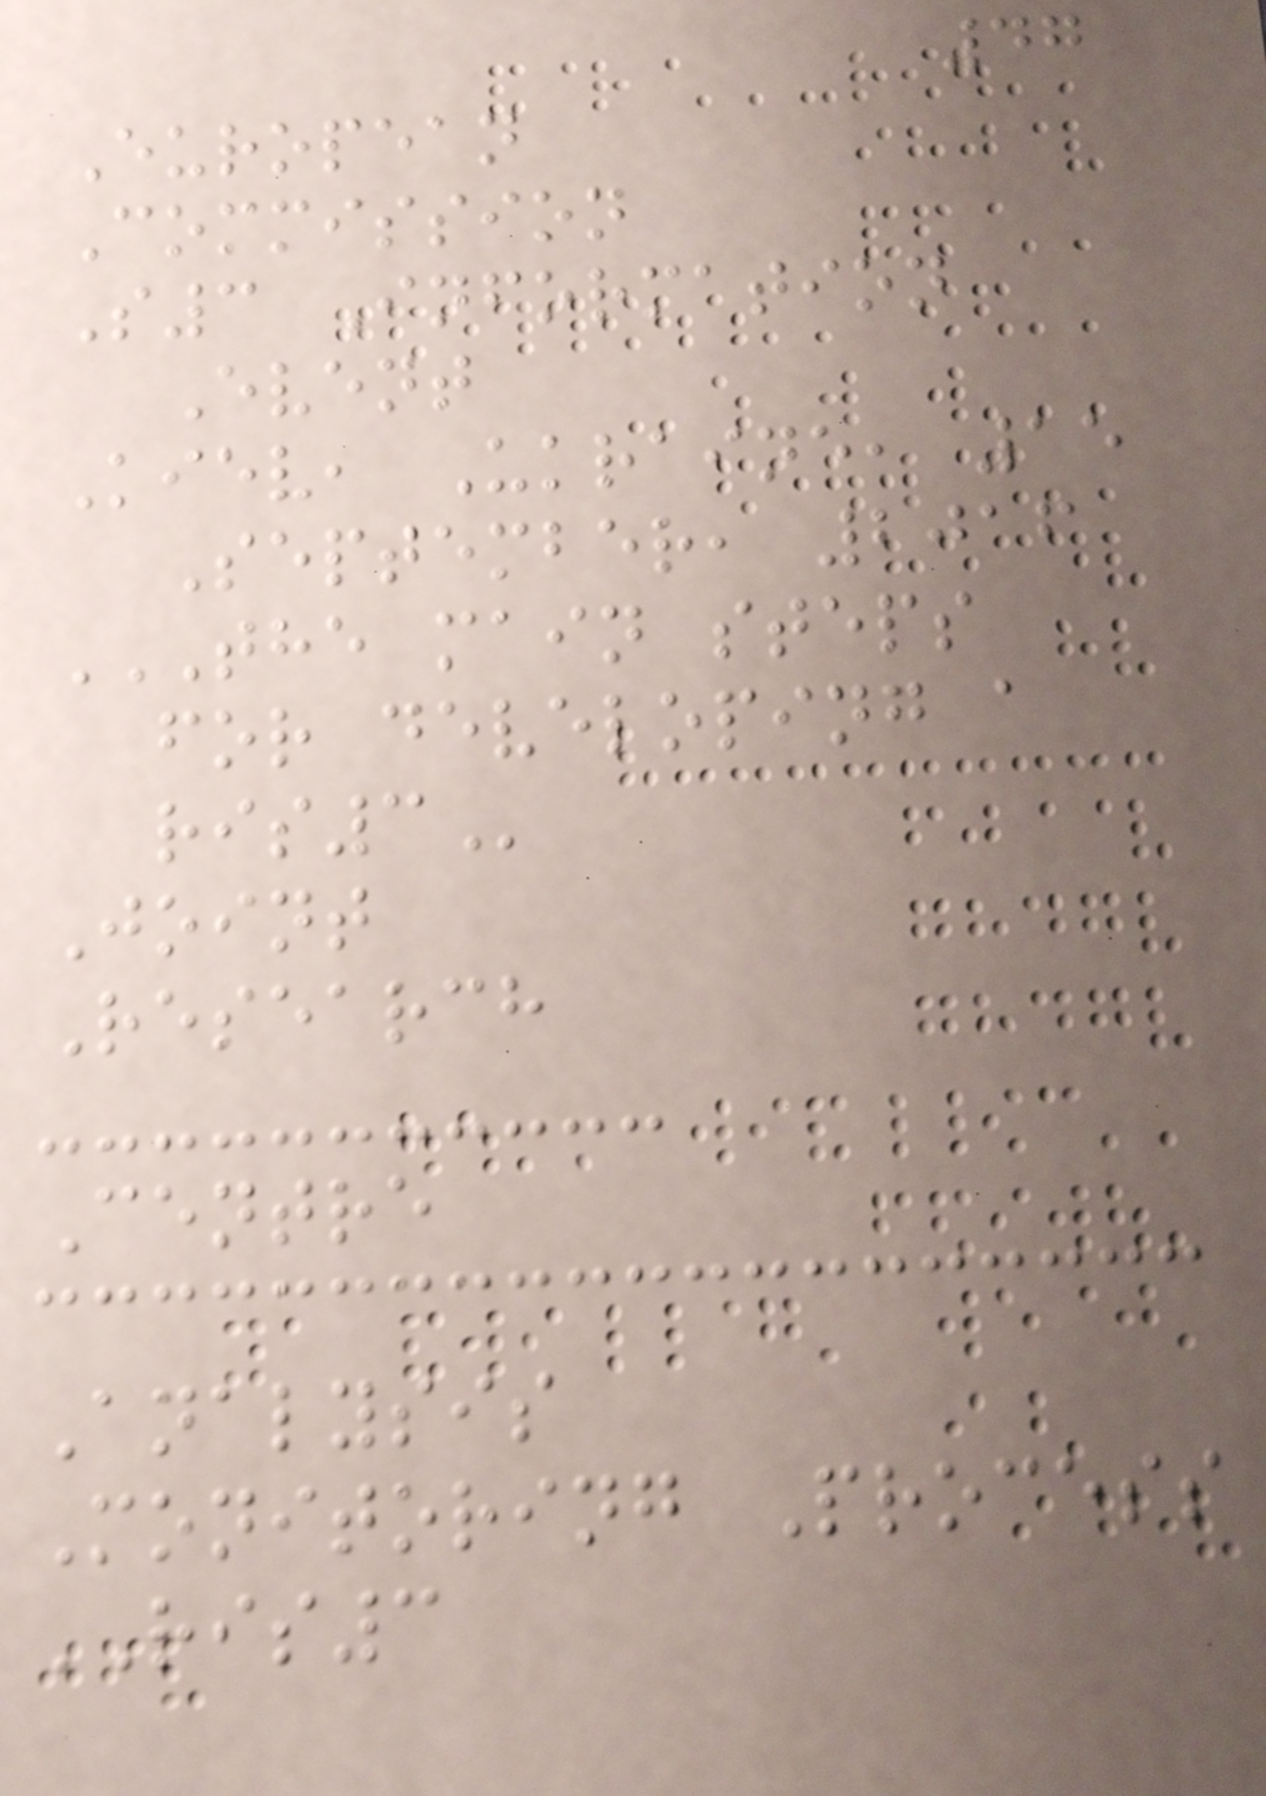47
European
Commission
S3 Information
Event
Kiev, Ukraine, 15
September, 2016
THE MAIN STEPS
FOR DEVELOPING A
RIS3
Joint
Research
Centre
Analysis
Monitoring Process
RIS3
